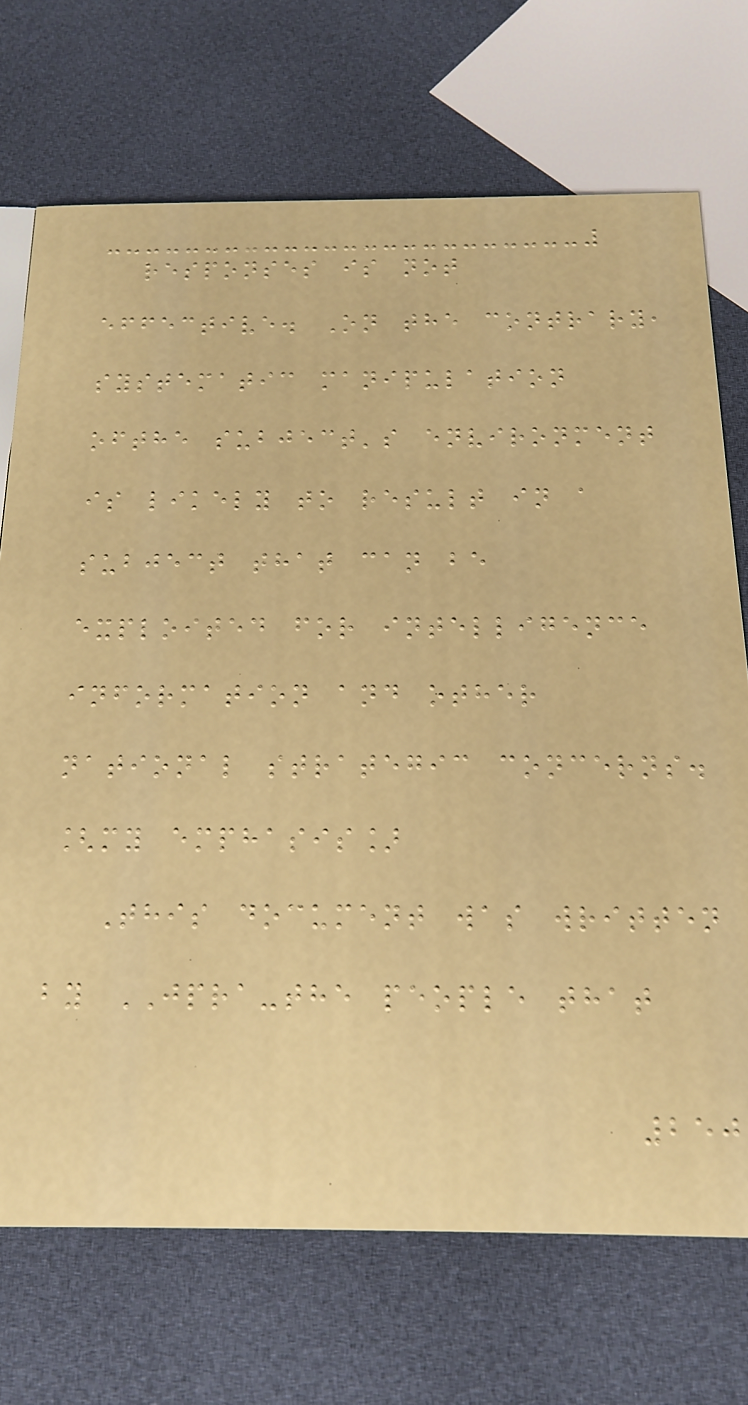responses is not
effective. On the contrary,
systematic manipulation
ofthe subject's environment
is likely to result in a
subject that can be
exploited for intelligence
information and other
national strategic concerns.
[my emphasis]
This document was written
by JPRA-the people that
250
